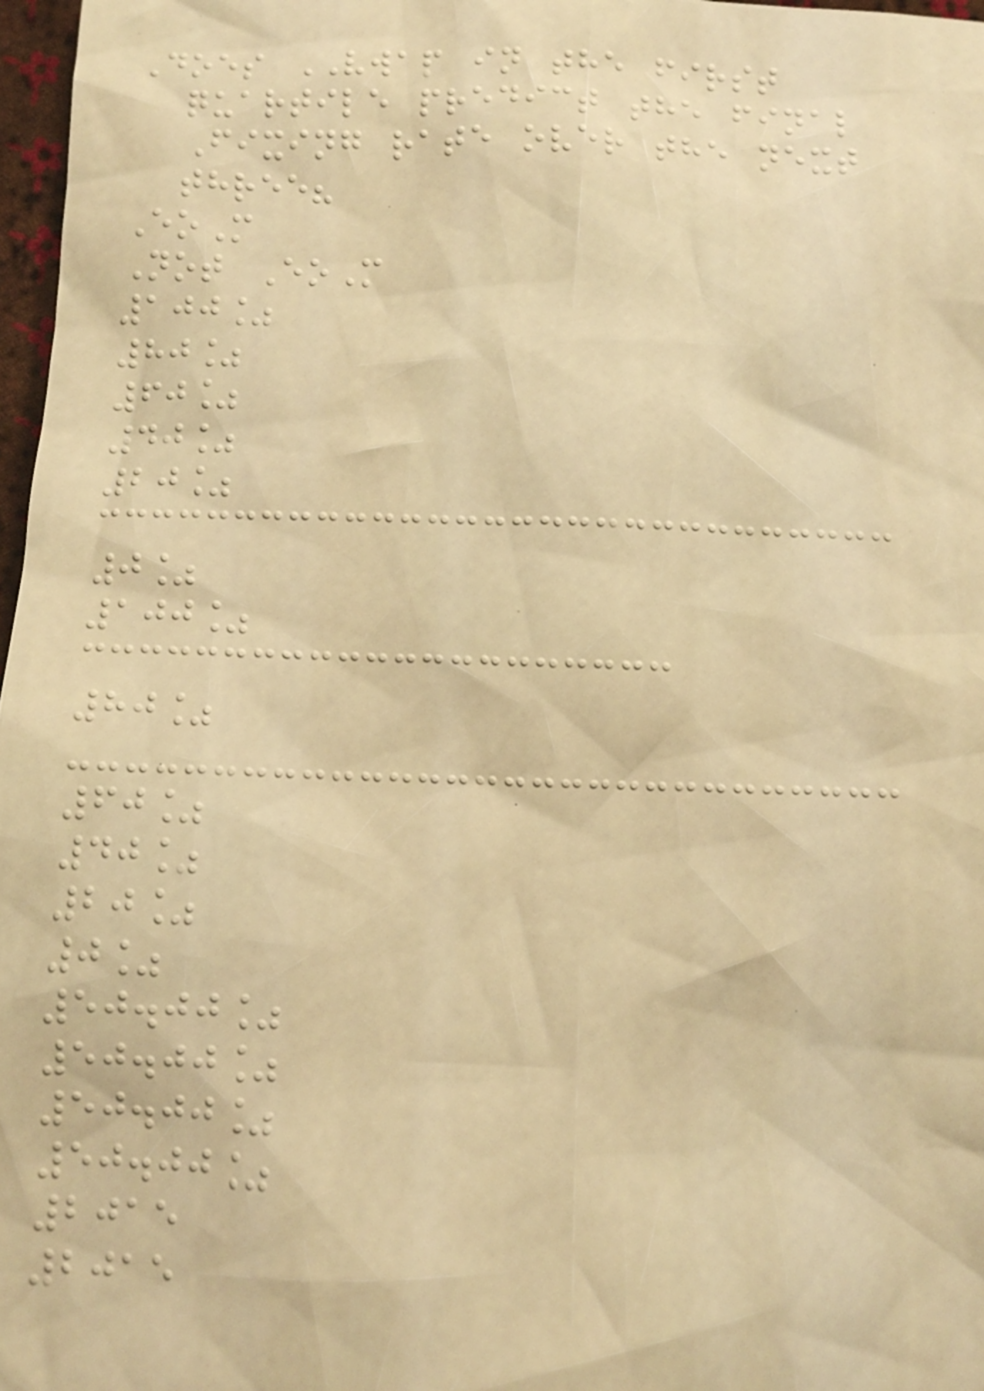Does VWAP in the first
quartile predict the final
Fixing rate over the next
three?
EoM
Not EoM
100%
80%
60%
40%
20%
0%
100%
80%
60%
40%
20%
0%
50.00%
50.00%
50.00%
50.00%
2015
2015
